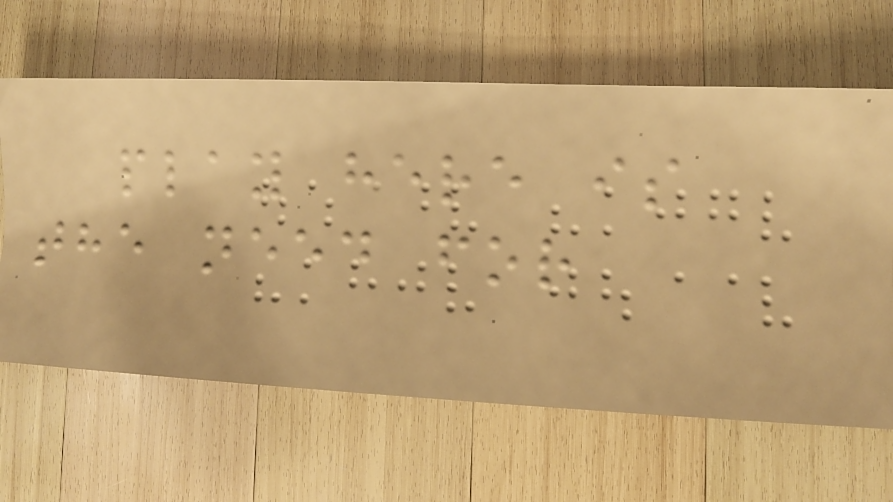play here is
the need for
